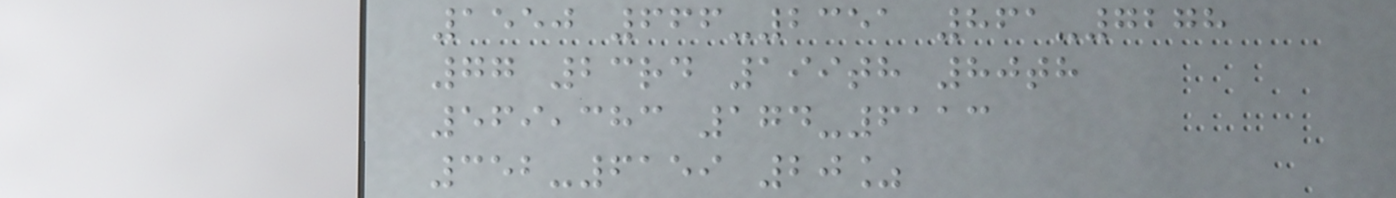1550 666-2351 861-7278
77 23rd 199th 80th
569,383 174-6113
352-6159 20%
